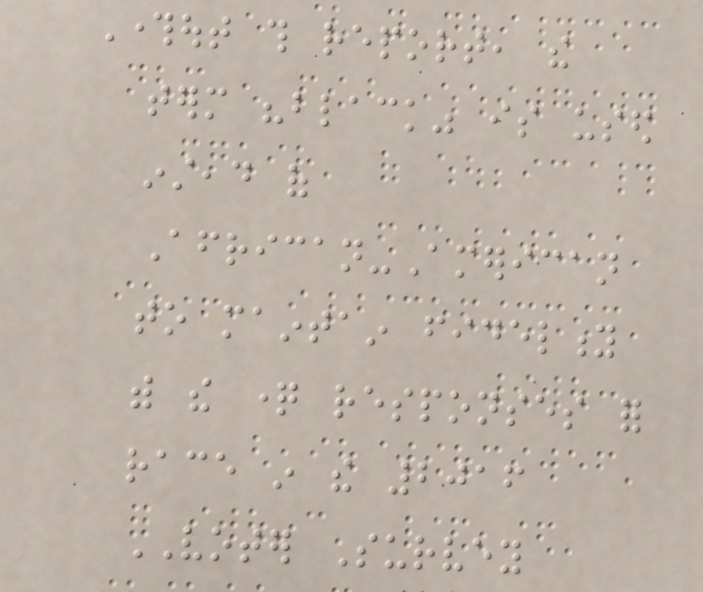Throughout this report, the
term "black" is used
instead of
African-American
to maintain fidelity
with the question responses for
race in the 2016
VOTER Survey
